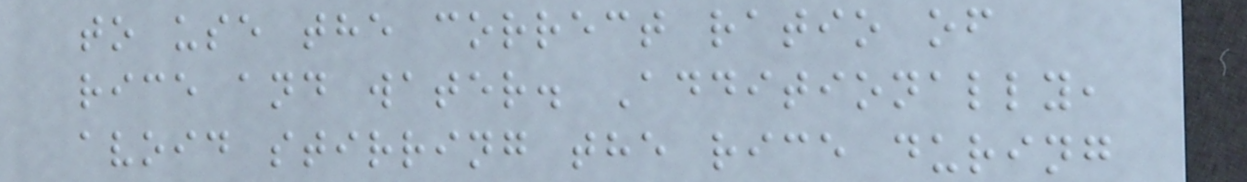to use the correct ratio of
rice and water. Additionally,
avoid stirring the rice during
